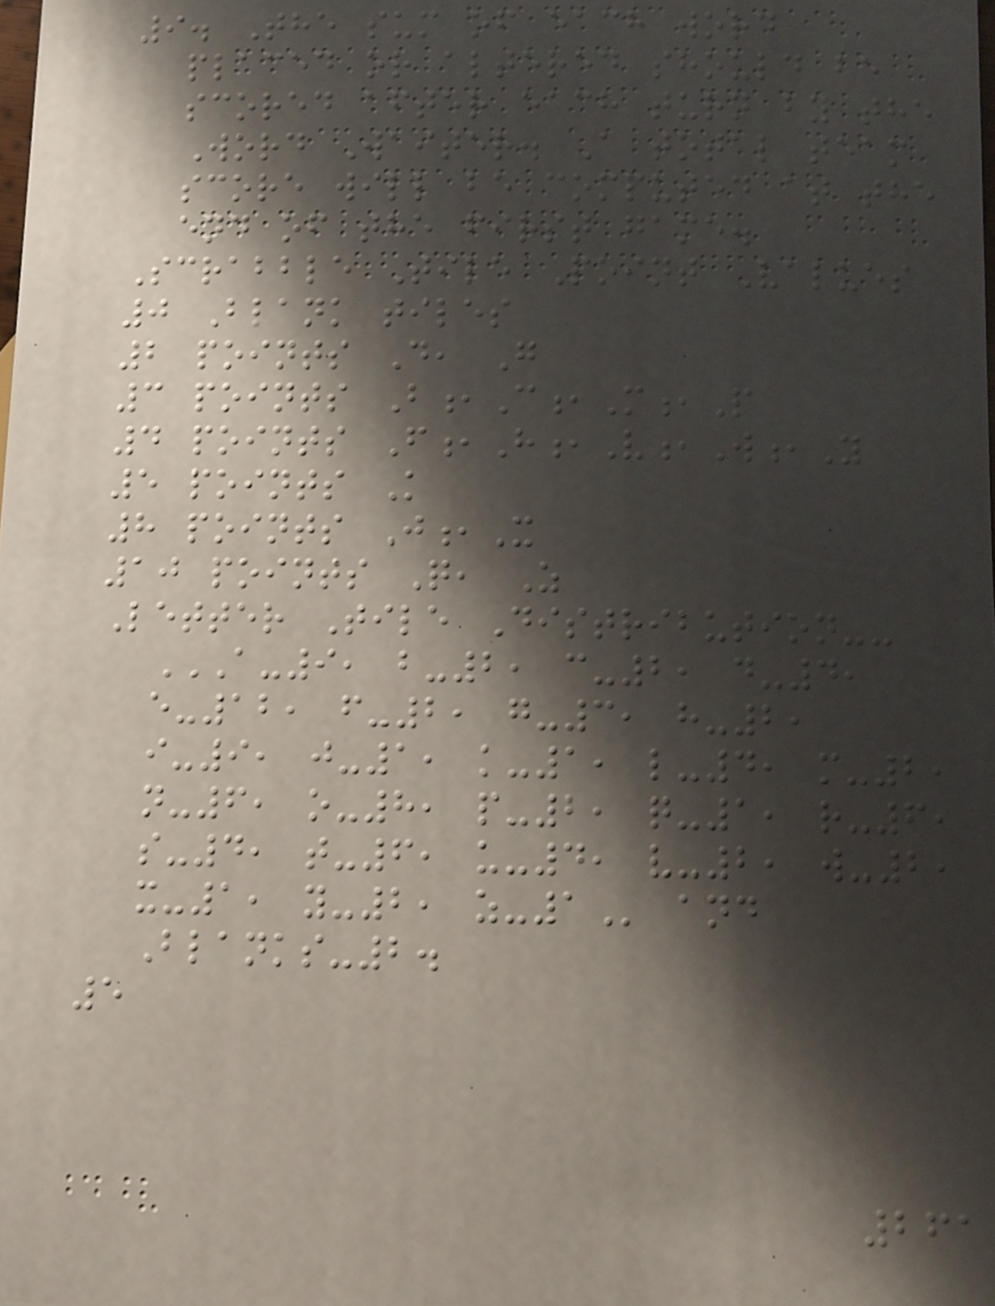9. The sum of each word
placed or altered should be
scored after each turn by the
Word Waiter. A total team
score will be computed at the
end of the first game.
Scrabble Tile Point Values
0 Blank tiles
2 points D, G
3 points B,C,M,P
4 points F,H,V,W,Y
5 points K
8 points J,X
10 points Q, Z
Letter Tile Distribution--
A-9, B-2, C-2, D-4,
E-12, F-2, G-3, H-2,
I-9, J-1, K-1, L-4, M-2,
N-6, O-8, P-2, Q-1, R-6,
S-4, T-6, U-4, V-2, W-2,
X-1, Y-2, Z-1 and
Blanks-2.
5
261
